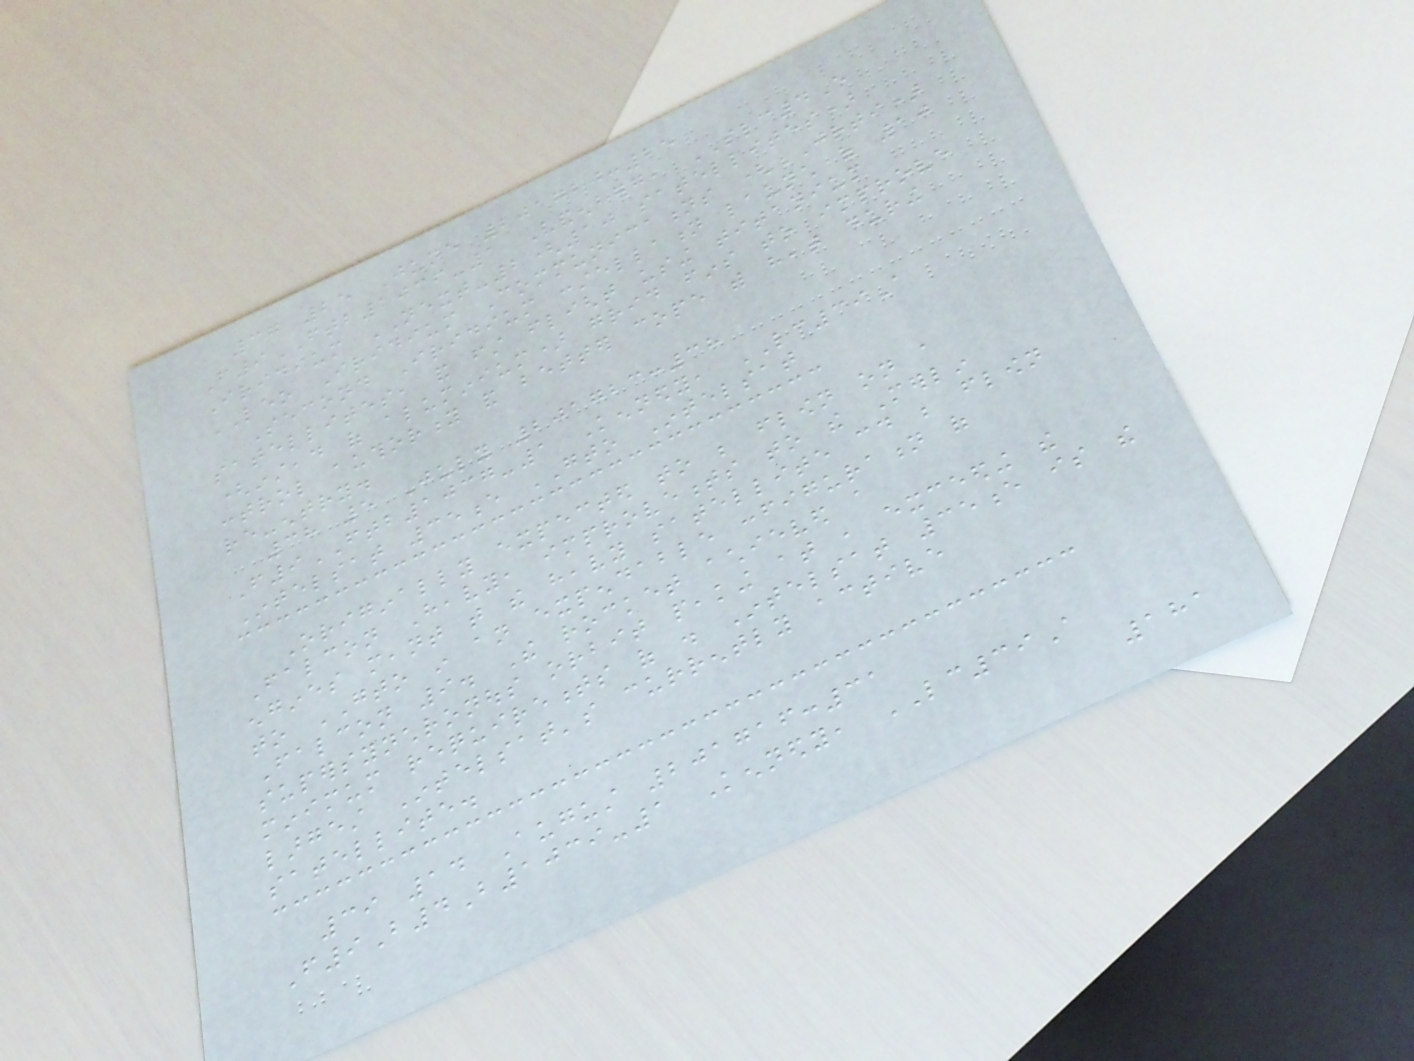37 25 June 201720:25
F9FTB1036-1 Vandenberg, SLC4E
Iridium NEXT-2(10 satellites)
LEO Iridium Communications (JRTI)
Second Iridium constellation launch of 10
satellites, and first flight using titanium
(instead of aluminium) grid fins to improve
control authority and better cope with heat during
re-entry.
38 5 July 201723:38
F9FTB1037-1 Kennedy, LC39A
Intelsat 35e GTO Intelsat
Originally expected to be flown on a
Falcon Heavy, improvements to the Merlin
engines meant that the heavy satellite could be flown
to GTO in an expendable configuration of
Falcon 9. The rocket achieved a
supersynchronous orbit peaking at , exceeding the
minimum requirements of . Intelsat 35e is the
largest Intelsat's currently active
satellite.
39 14 August 201716:31
F9B4B1039-1 Kennedy, LC39A
181
